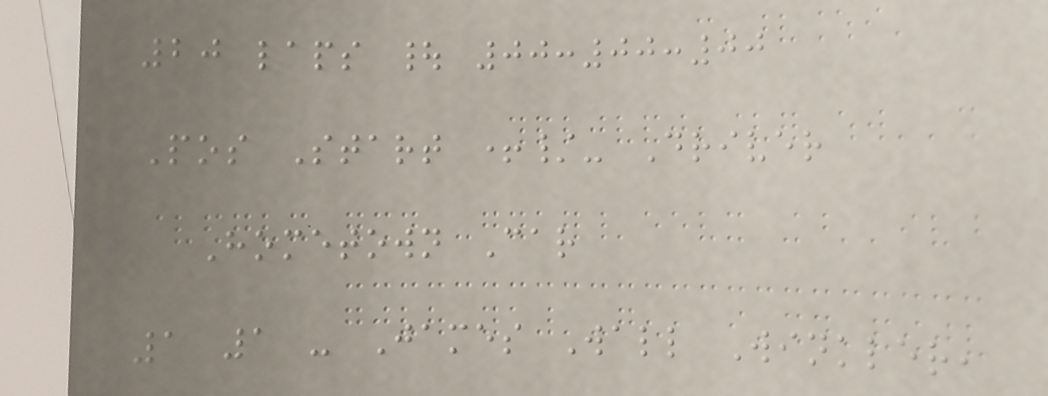20 laps | 00:00:00
Pos Start +/- Driver
Hometown Car
1 1 - James Wall Winkler,
